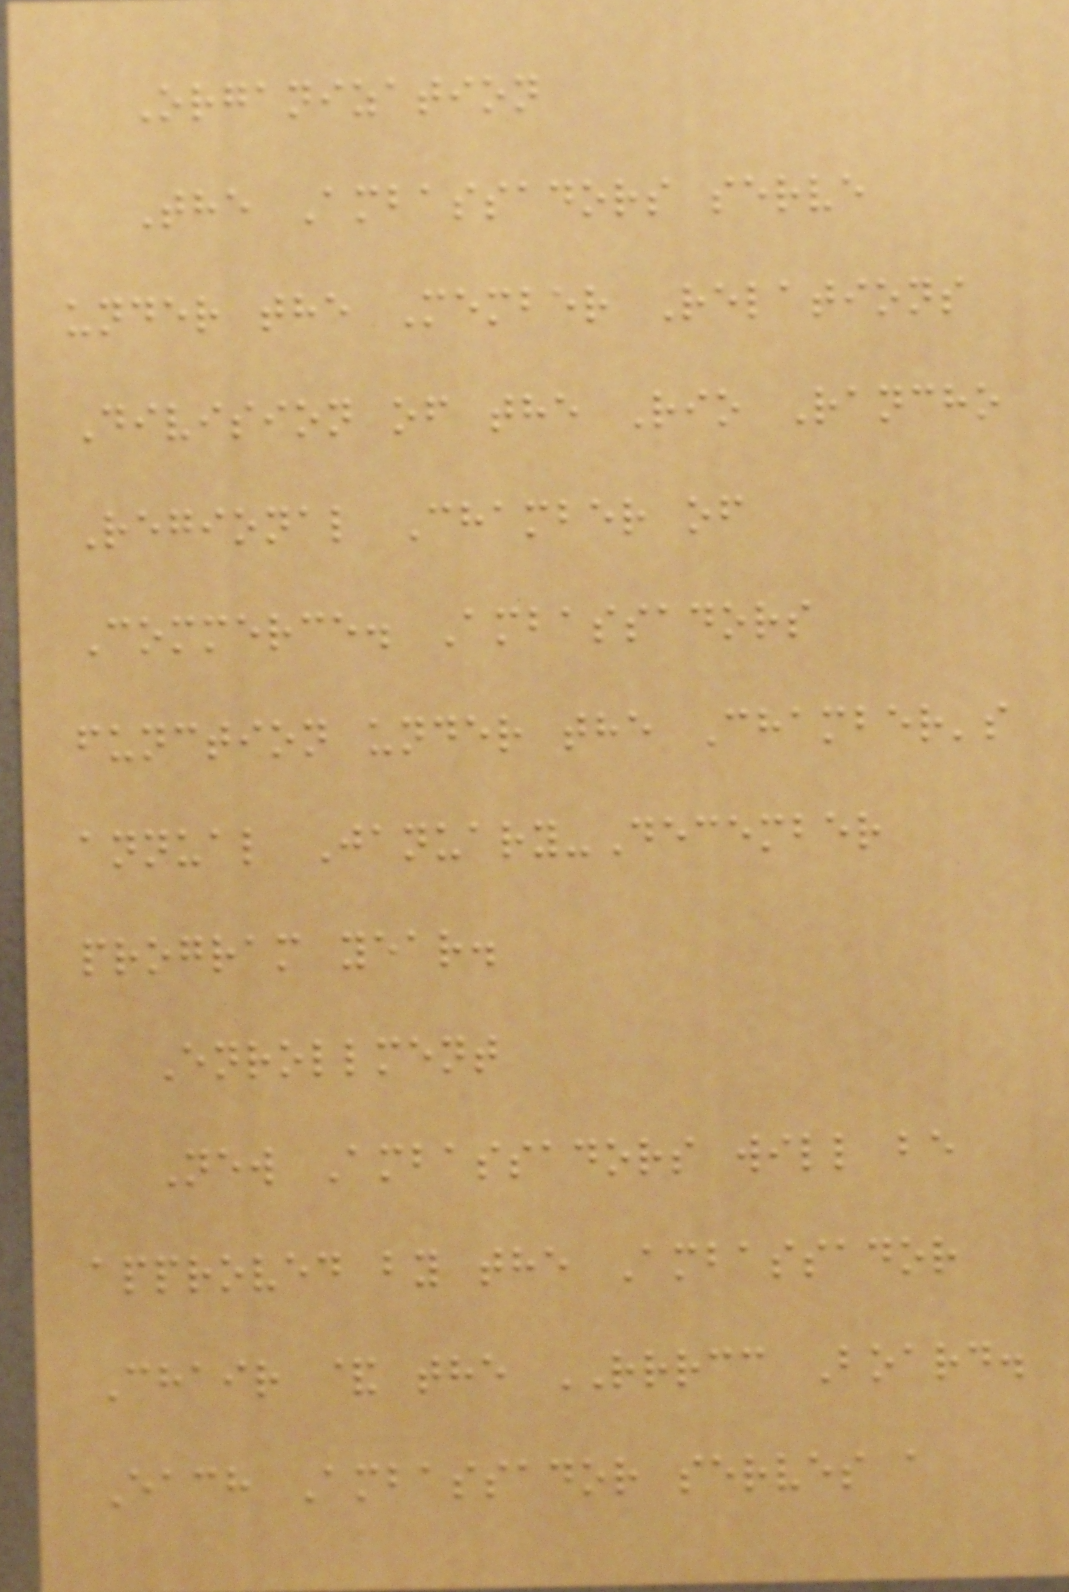Organization
The Ambassadors serve
under the Member Relations
Division of the Rio Rancho
Regional Chamber of
Commerce. Ambassadors
function under the Chamber's
annual January-December
program year.
Enrollment
New Ambassadors will be
approved by the Ambassador
Chair & the RRRCC Board.
Each Ambassador serves a
